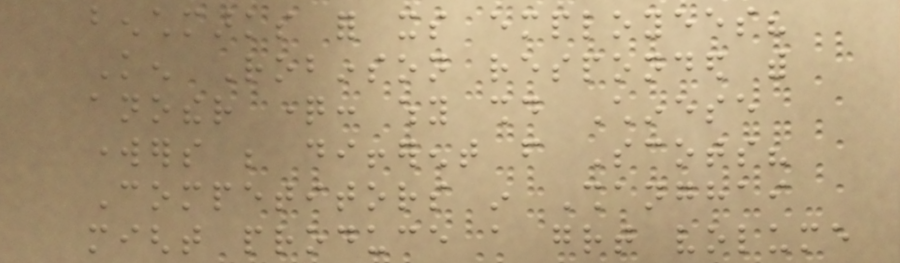benchmarks for its employees?
Ken Robinson responded with
another question: why should Chinese
workers be different from Scots?
Competitors in Shanghai
might produce a great volume
